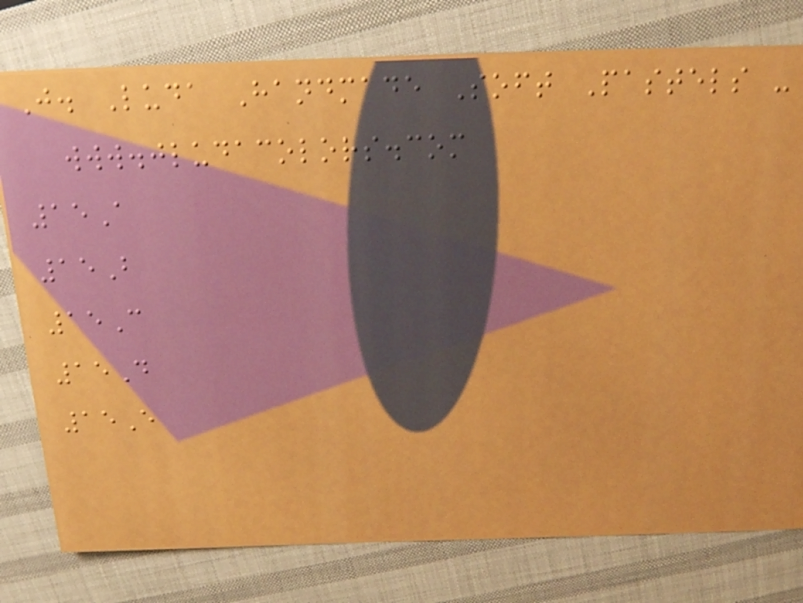J. Luda Handmade Soft Pastels -
www.jludacolors.com
15A
15B
15C
15D
15E
